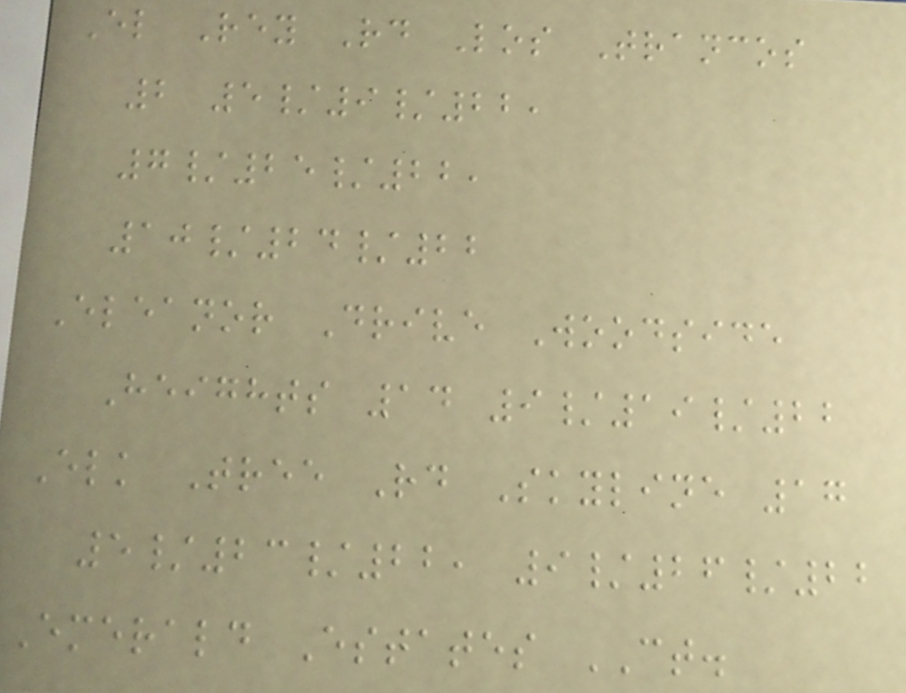El Rey Rd Los Trancos
2 5/9/22,
7/25/22,
10/24/22
Eleanor Drive Woodside
Heights 14 9/19/22
Elk Tree Rd Skyline 17
5/23/22, 9/26/22
Emerald Estates CT.
